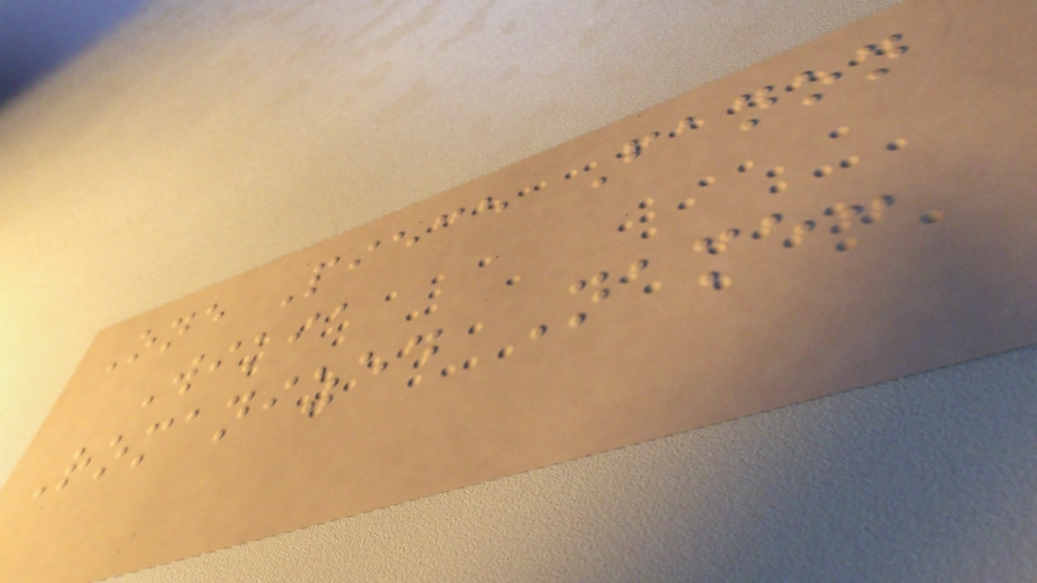One Piece Fanon
Wikia
Romanized Name:
